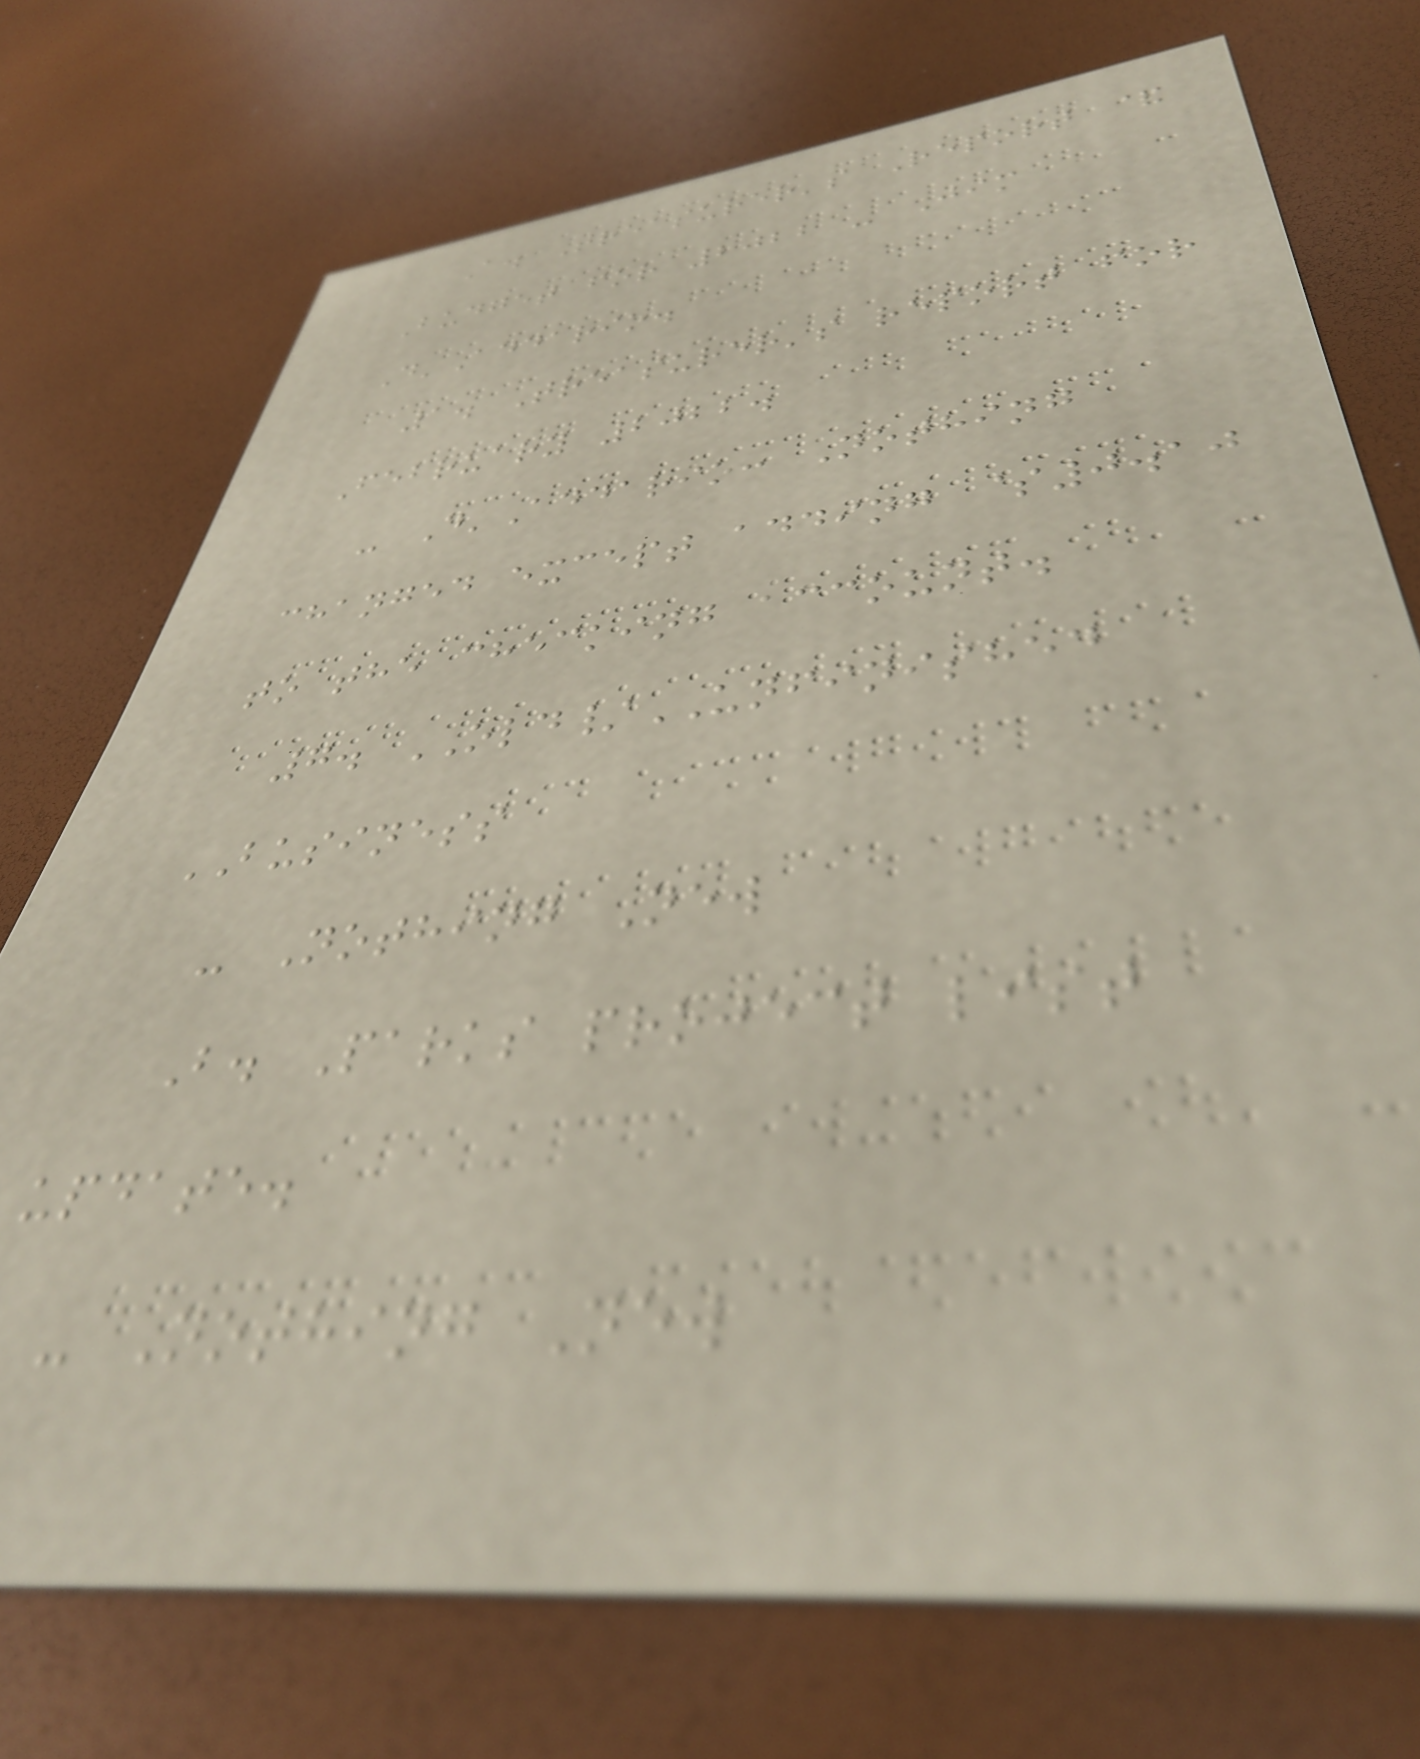A. Treasurer's Report &
Budget for 2022 - Jim
D'Addario.
1. Treasurer's report for
February 2022.
- D'Addario: Nothing
changed except adding $0.10
to the checking account.
7. OLD/UNFINISHED
BUSINESS
- Nothing New
B. Parks project list
update.
- Nothing New
